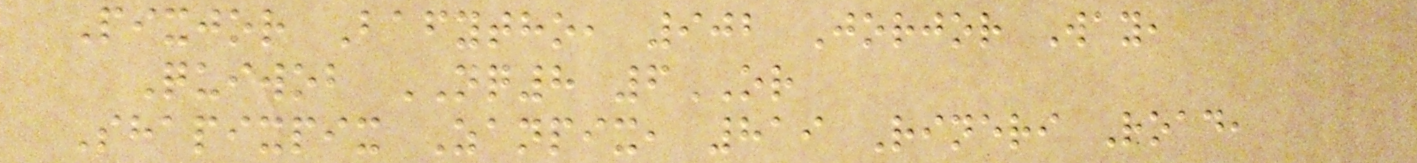Pixjor Bafytho, 902 Jorjor Way,
Quiwob NQ8 6OR
Shapixpix Zanpix, 819 Rineri Road,
